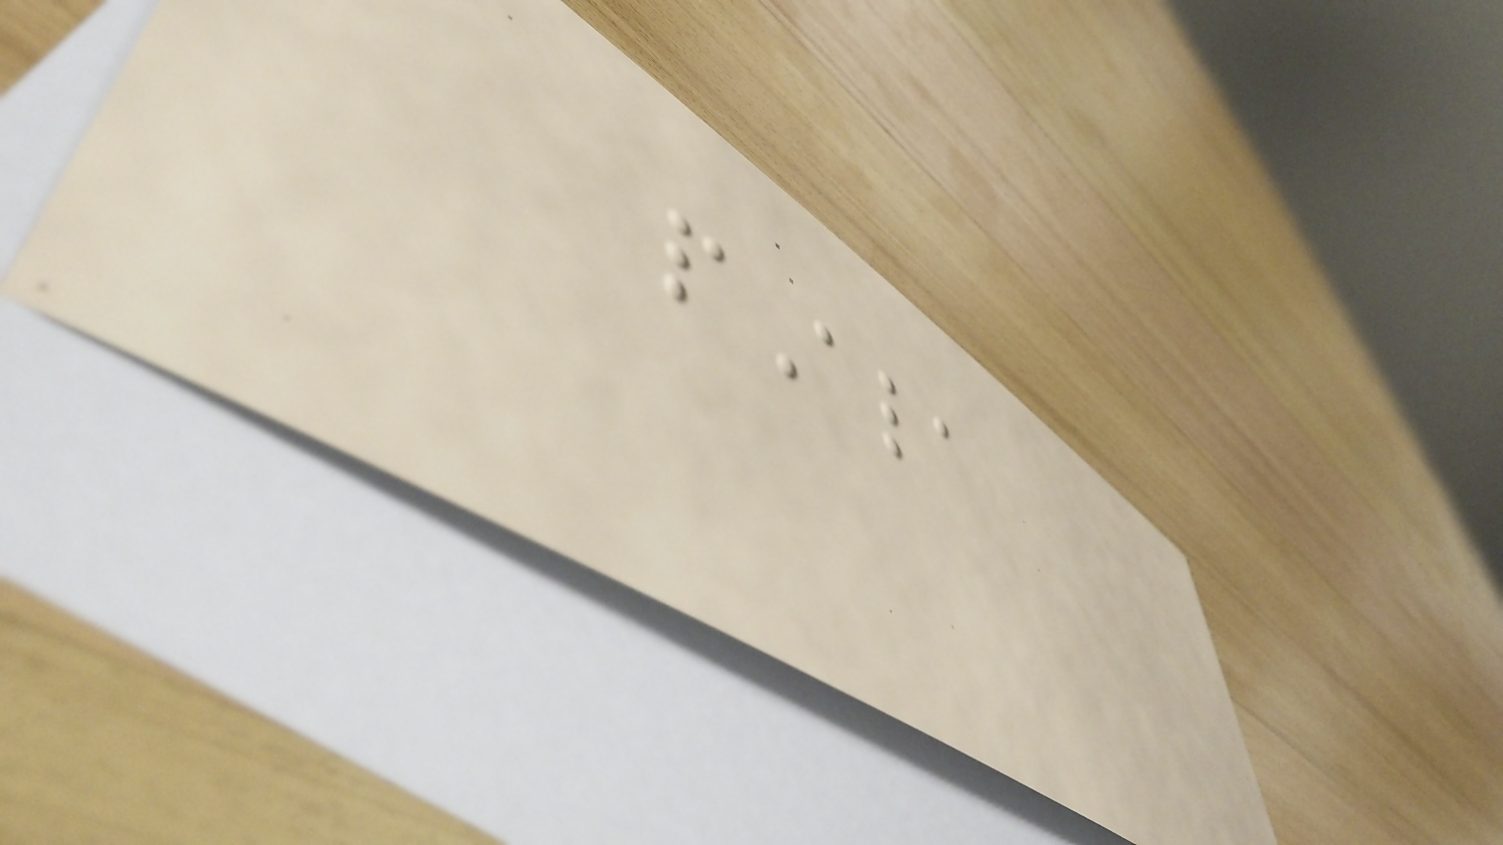pAla
